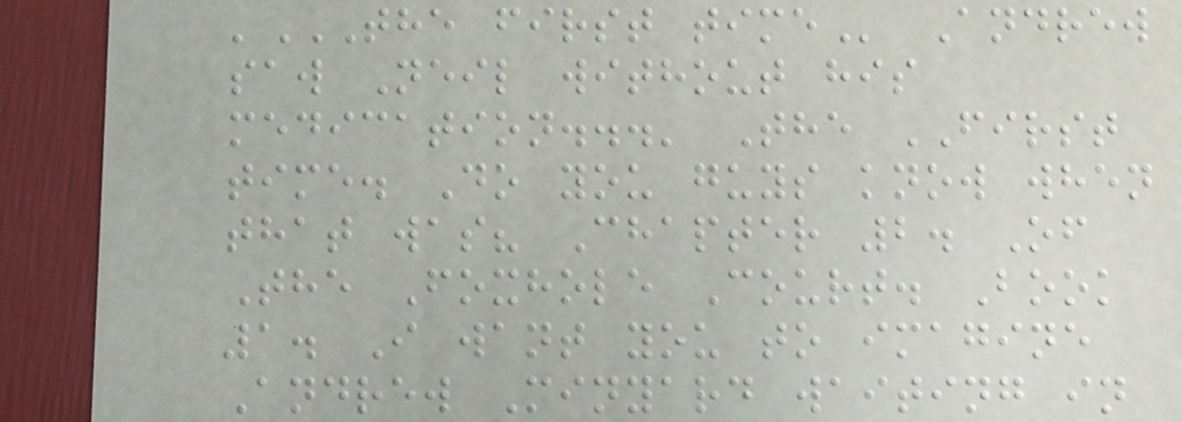'THE FIRST TIME Andrew
saw Neil without his
medication...' The FIRST
time. Do you guys know when
that was? Chapter 2. Of
The Foxhole Court. Book
1. I want you to imagine
Andrew Minyard waiting in
